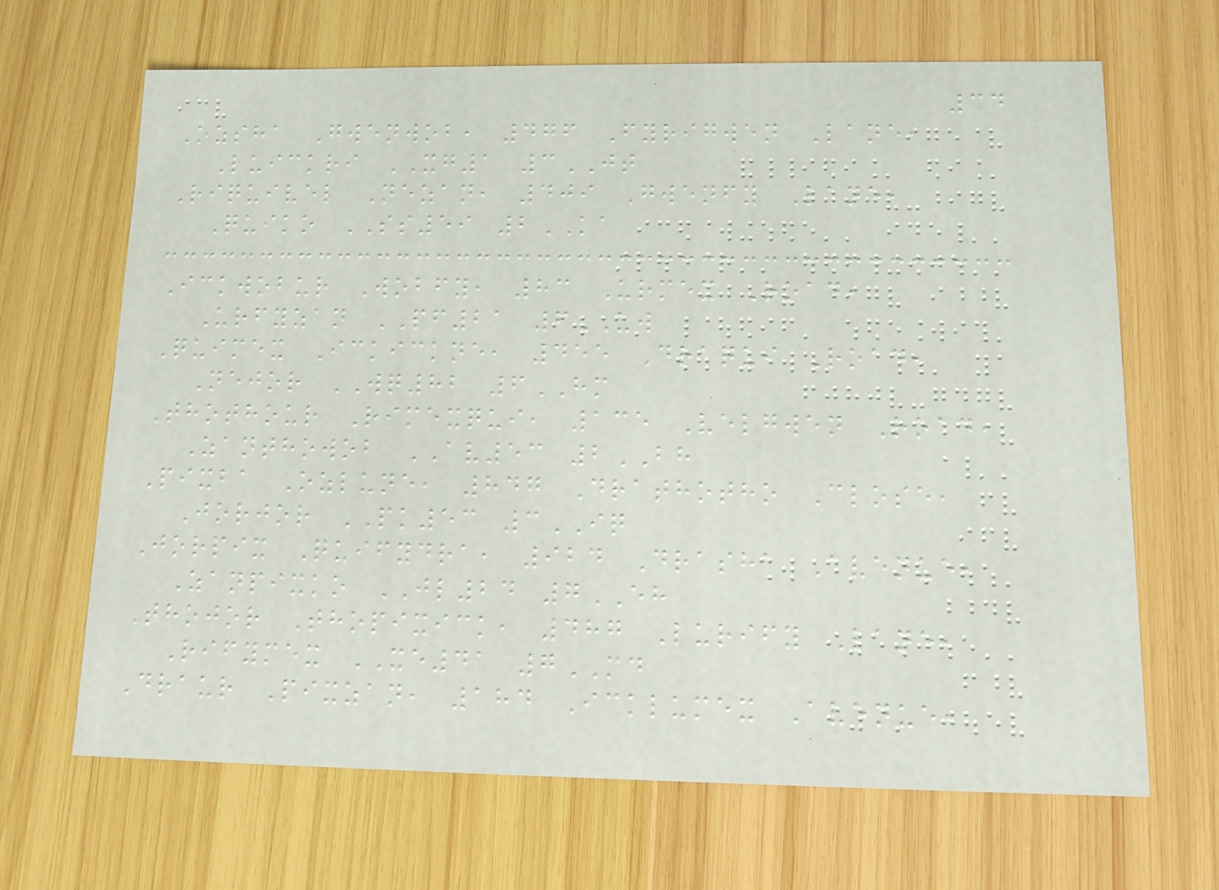34
Ozsha Gwenwob, 476 Fyrigwen Lane,
Luickri XG1 3JT
Riquivel Nezan, 409 Gwenfy Lane,
Quiko SS59 2KA
Ickwobur Wobfy, 83 Urmex Road,
Urfyzan PF21 6UW
Quimex Ickickne, 455 Draqui Road,
Nejor WQ82 6HM
Thothour Rimexqui, 135 Velgwen Road,
Zanthowob AV53 2BH
Pixba Ozlune, 847 Drathotho Close,
Jorjor PK53 3IQ
Jorpix Quifydra, 924 Drasha Avenue,
Zanpixko JL24 7EH
Thojor Thopixick, 487 Lurify Lane,
Rifymex XE41 7MD
Draur Pixzan, 184 Icklumex Avenue,
